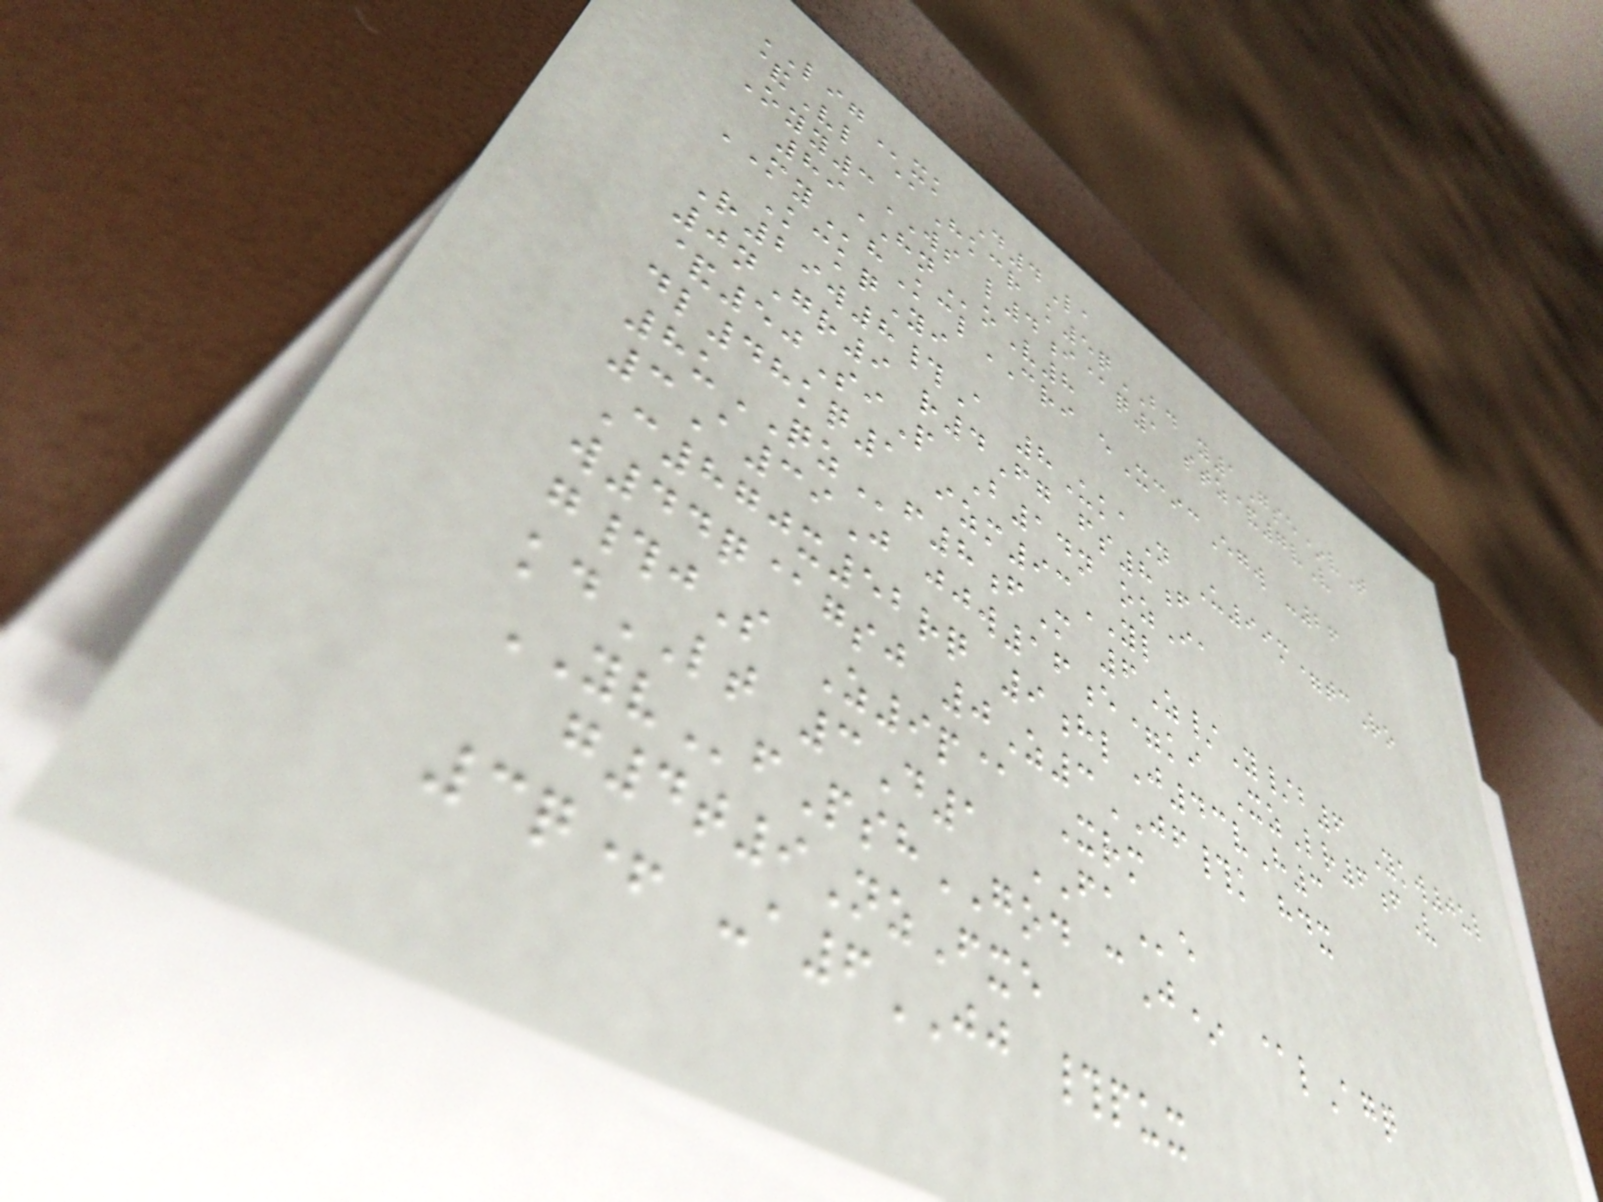LIGxk D4La
&Vl @Hkcr k5qBD y1Gse*vT
Oyy3WS l4i@q1 stz&7vV
89HNoV8
MYhKclCRI eXcicEgw -26
KckqYi
R29w8#A 8UkaN U99m=tcRo
0nGr9 r4Fg fs8f
&50SiP B14n ozIa
dl48kq1 izm93YL
8uQZf8fM 6Z/Y/b6 Ykw0ul
3A39J jjw16e=ki XzLr6fV
C870x52rq 9hlJ43vH3
w44q@gsj 0Z3JF#k hdx
g#jS Z9p@ Xrm
kdLT 3D1 FAe
YVfPshGOD cJ* @lAgq
g4t9NzFxe
3q+ -a6JJ #pux
